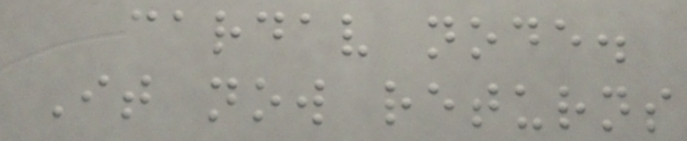cardav node.
It now returns
